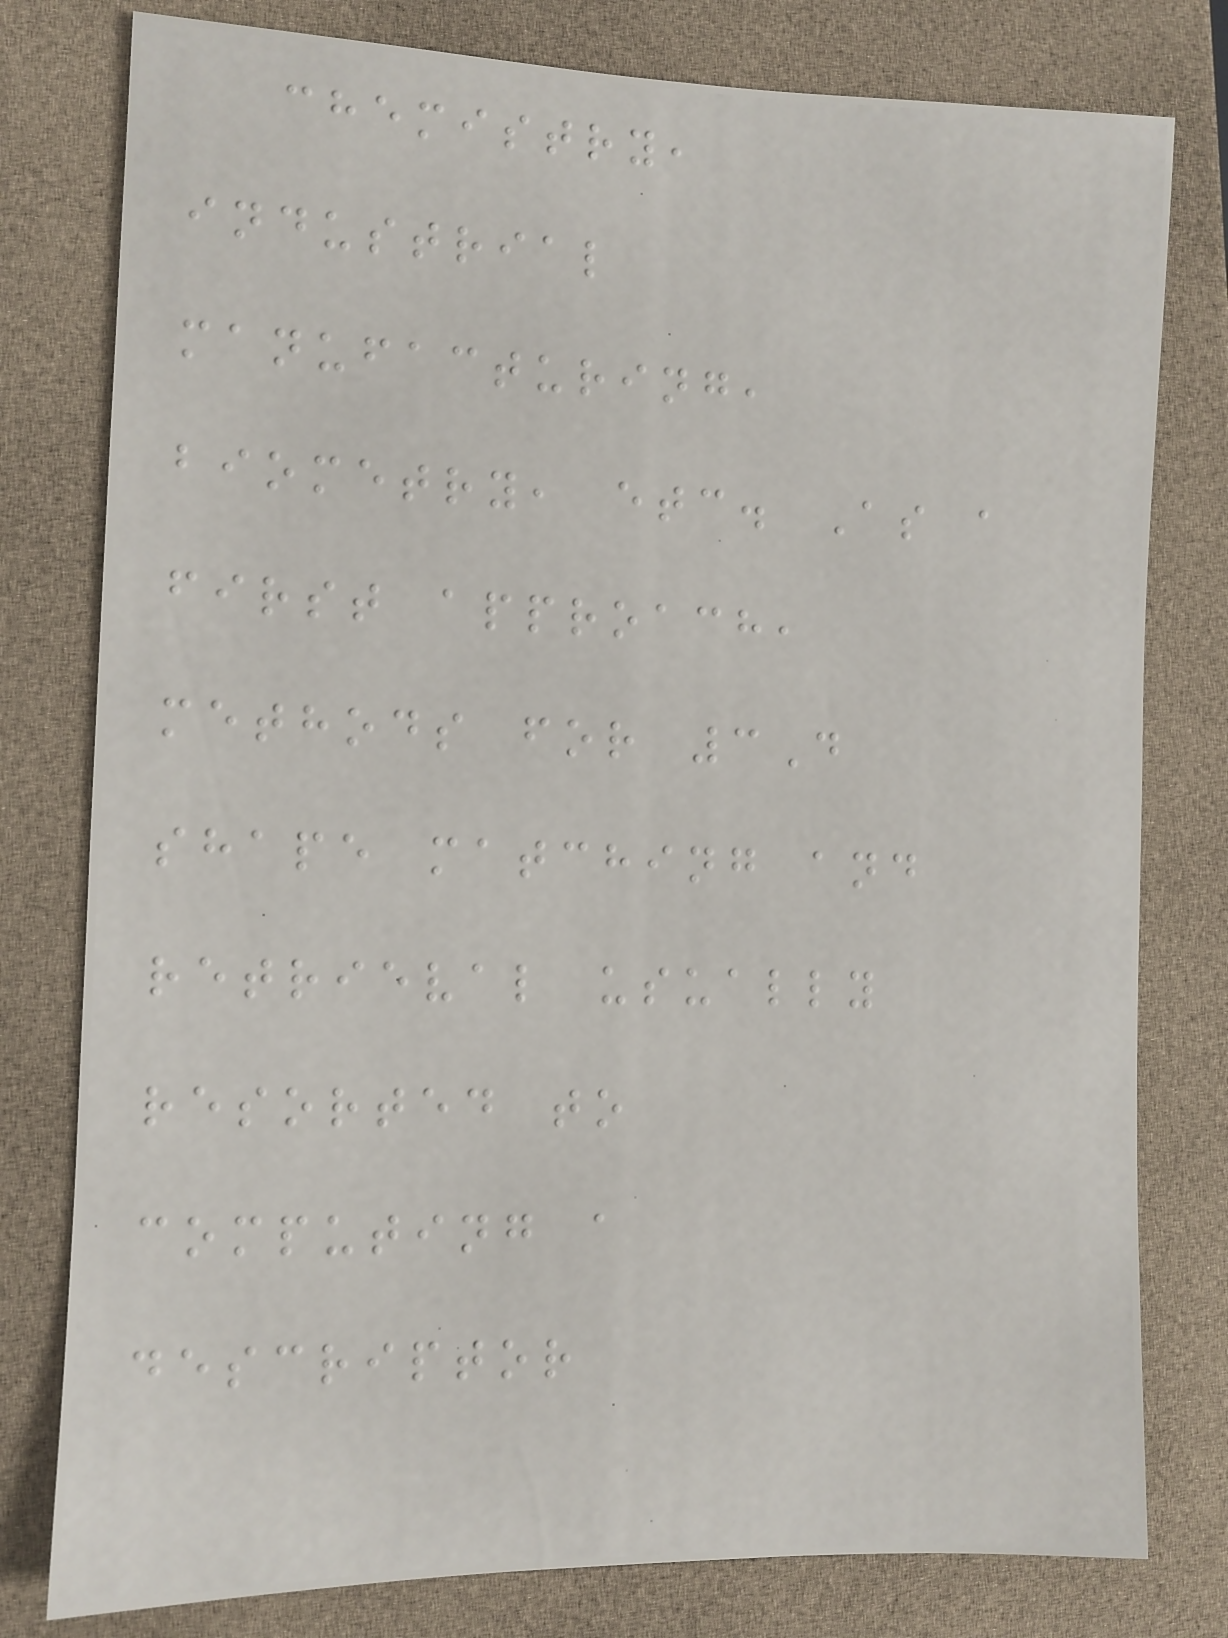chemistry,
industrial
manufacturing,
biometry, etc. As a
first approach,
methods for 3D
shape matching and
retrieval usually
resorted to
computing a
descriptor
